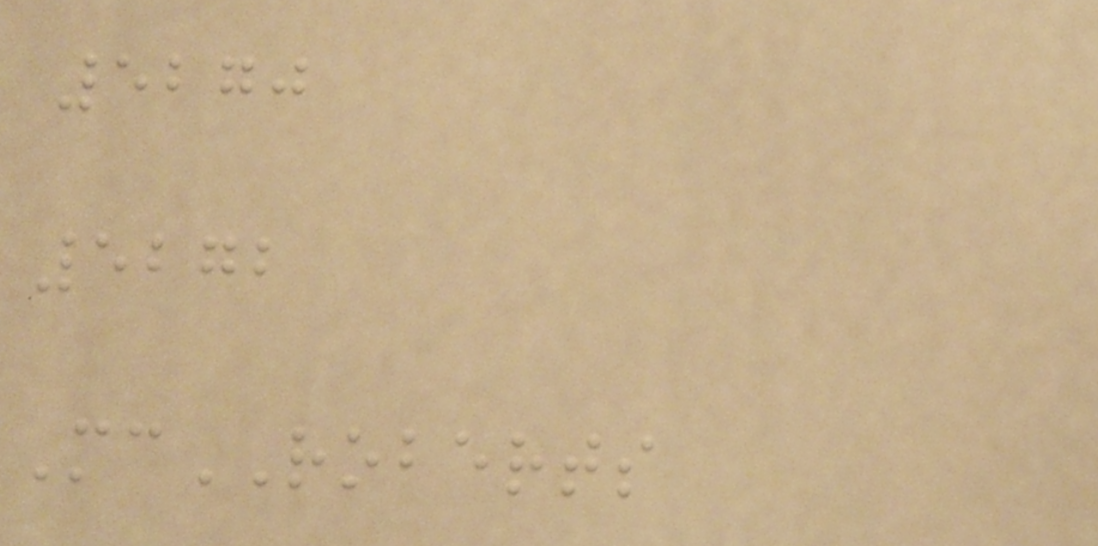5270
5272
McROBERTS
